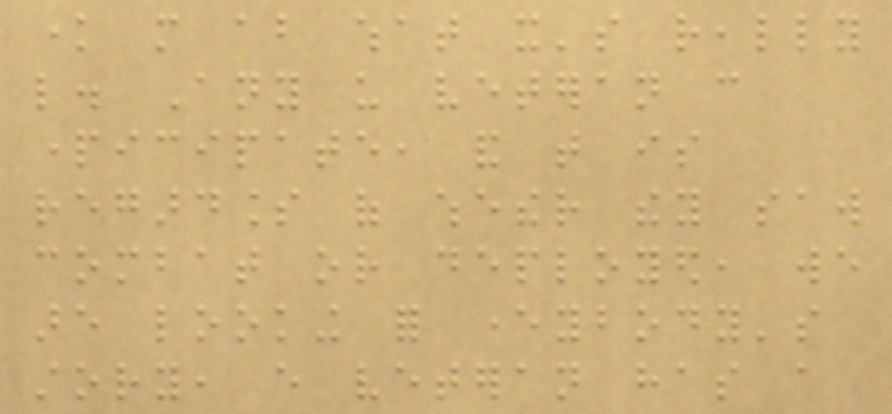know more about what it's really
like. Any us veteran can
participate, and that is
regardless of whether they saw
combat or deployed, we
are looking for everybody's
story, every veteran has a
